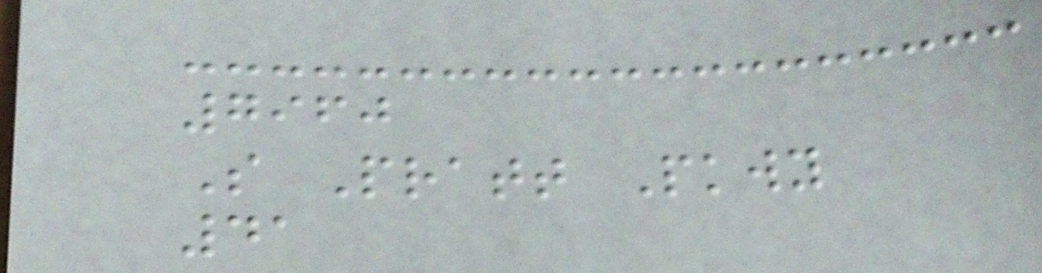7960
S Pratt Pkwy
41
